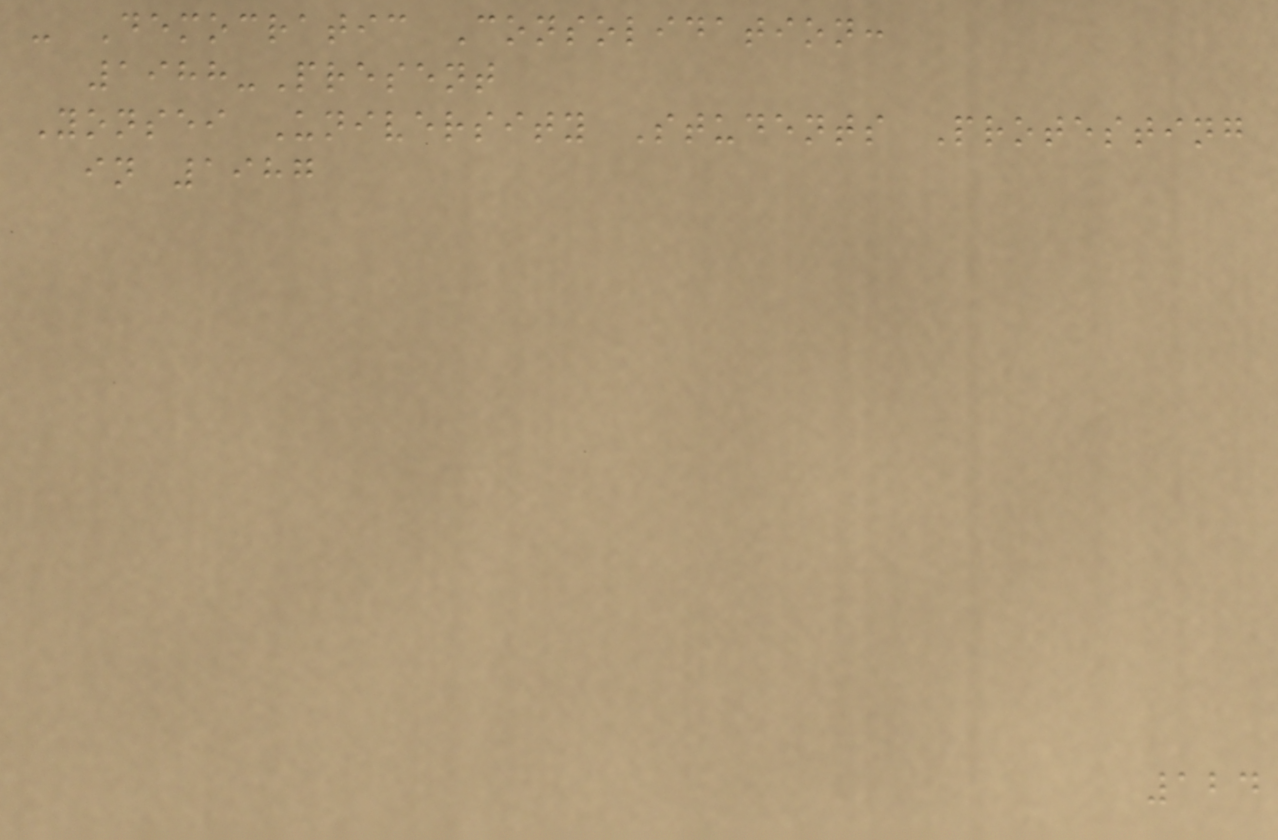- Democratic Consolidation:
1988-Present
Yonsei University Students Protesting
in 1987
124
